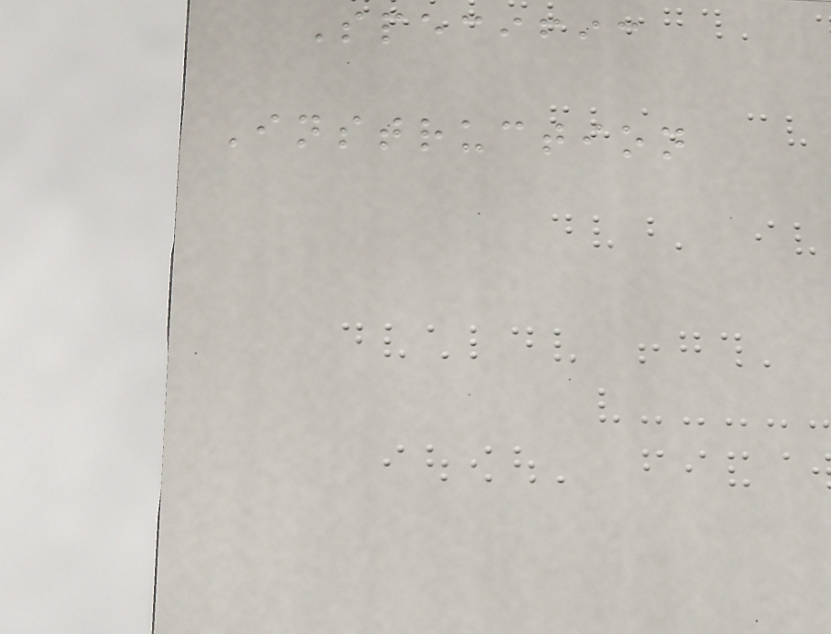Specific
Instruction
